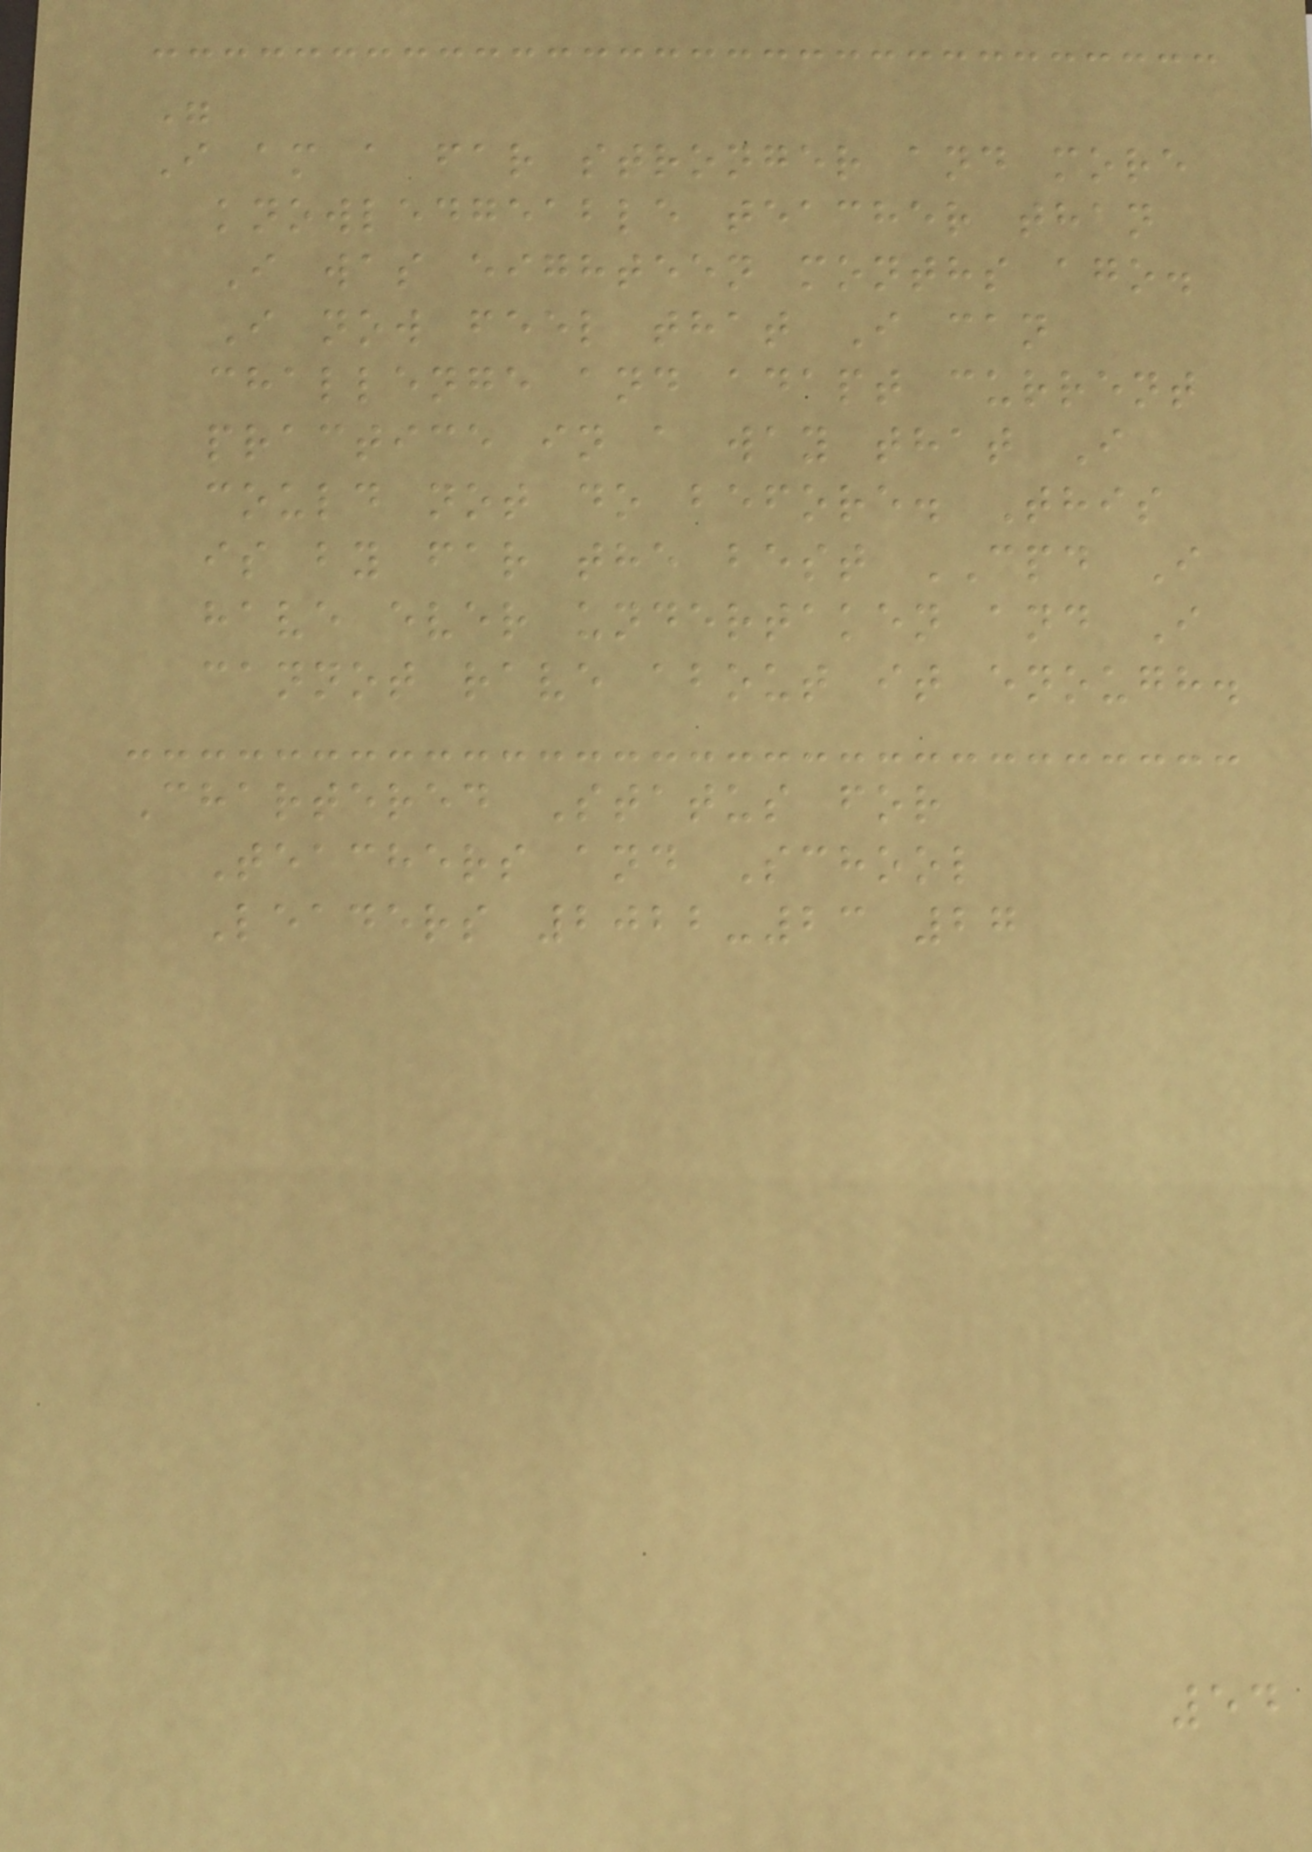"
I am a far stronger and more
knowledgeable teacher than
I was eighteen months ago.
I now feel that I can
challenge and adapt current
practice in a way that I
could not do before. This
is by far the best CPD I
have ever undertaken and I
cannot rave about it enough.
Chartered Status for
Teachers and School
Leaders 2022-23 27
54
